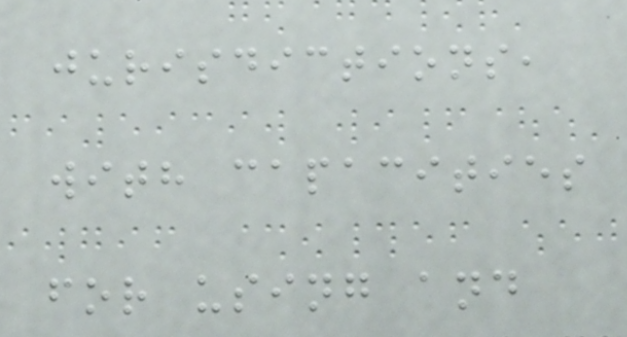jurisdictions,
with capacities
for using and
